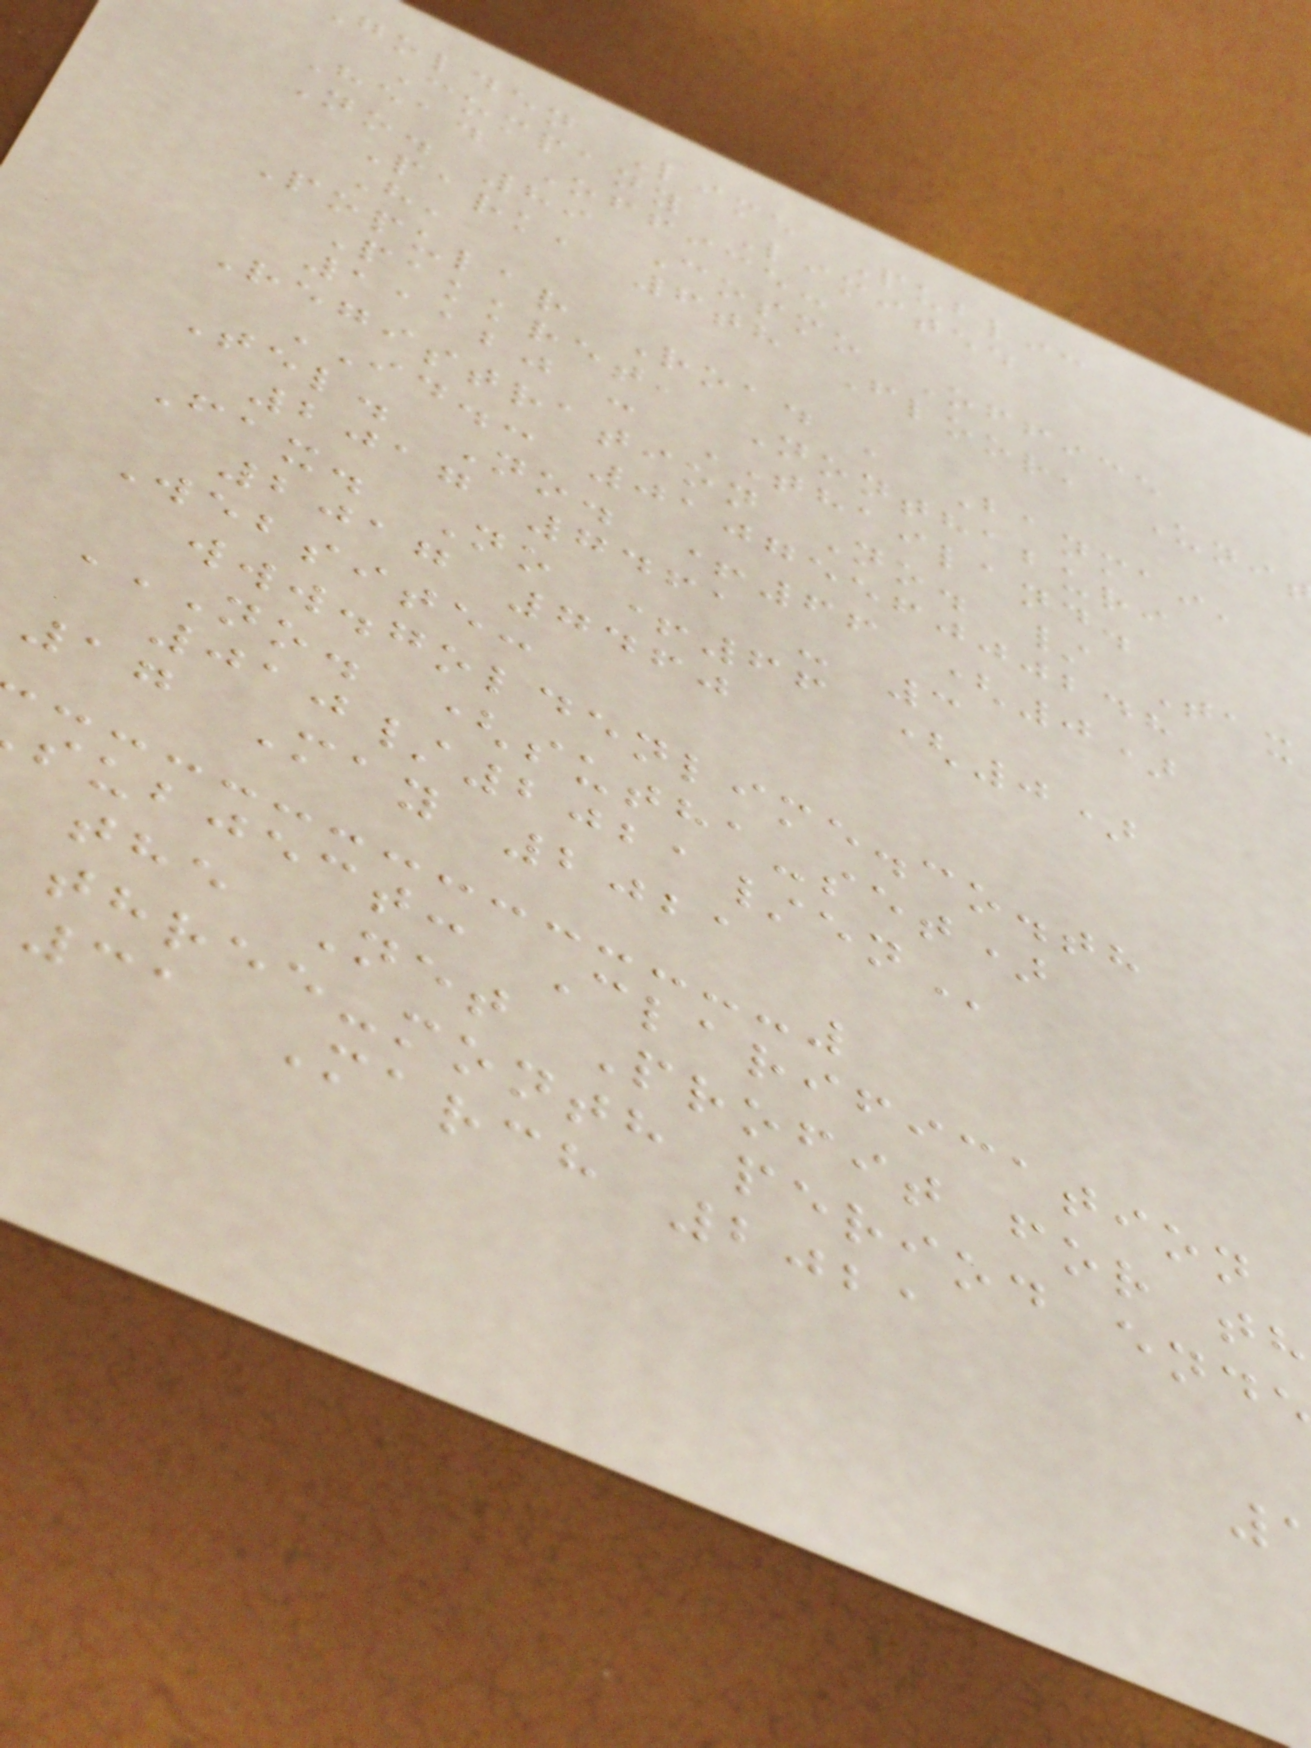golden Lime Public
Company Limited
Head Office:
No. 89 Cosmo Office
Park, 6th Floor, Uni
H,
Popular Road , Banmai,
Pakkret, Nonthaburi
11120 : THAILAND.
Registration No. / Tax
ID.: 0107556000248
Tel. No. +66 (0)
2017 7461 - 3
Fax. No +66 (0)
2017 7460
Website:
www.goldenlime.co.th
NO. (SUTHA-SET)
17 May 2021
subject: Clarification
the Net Profit for th
three-month period end
31 March 2021
